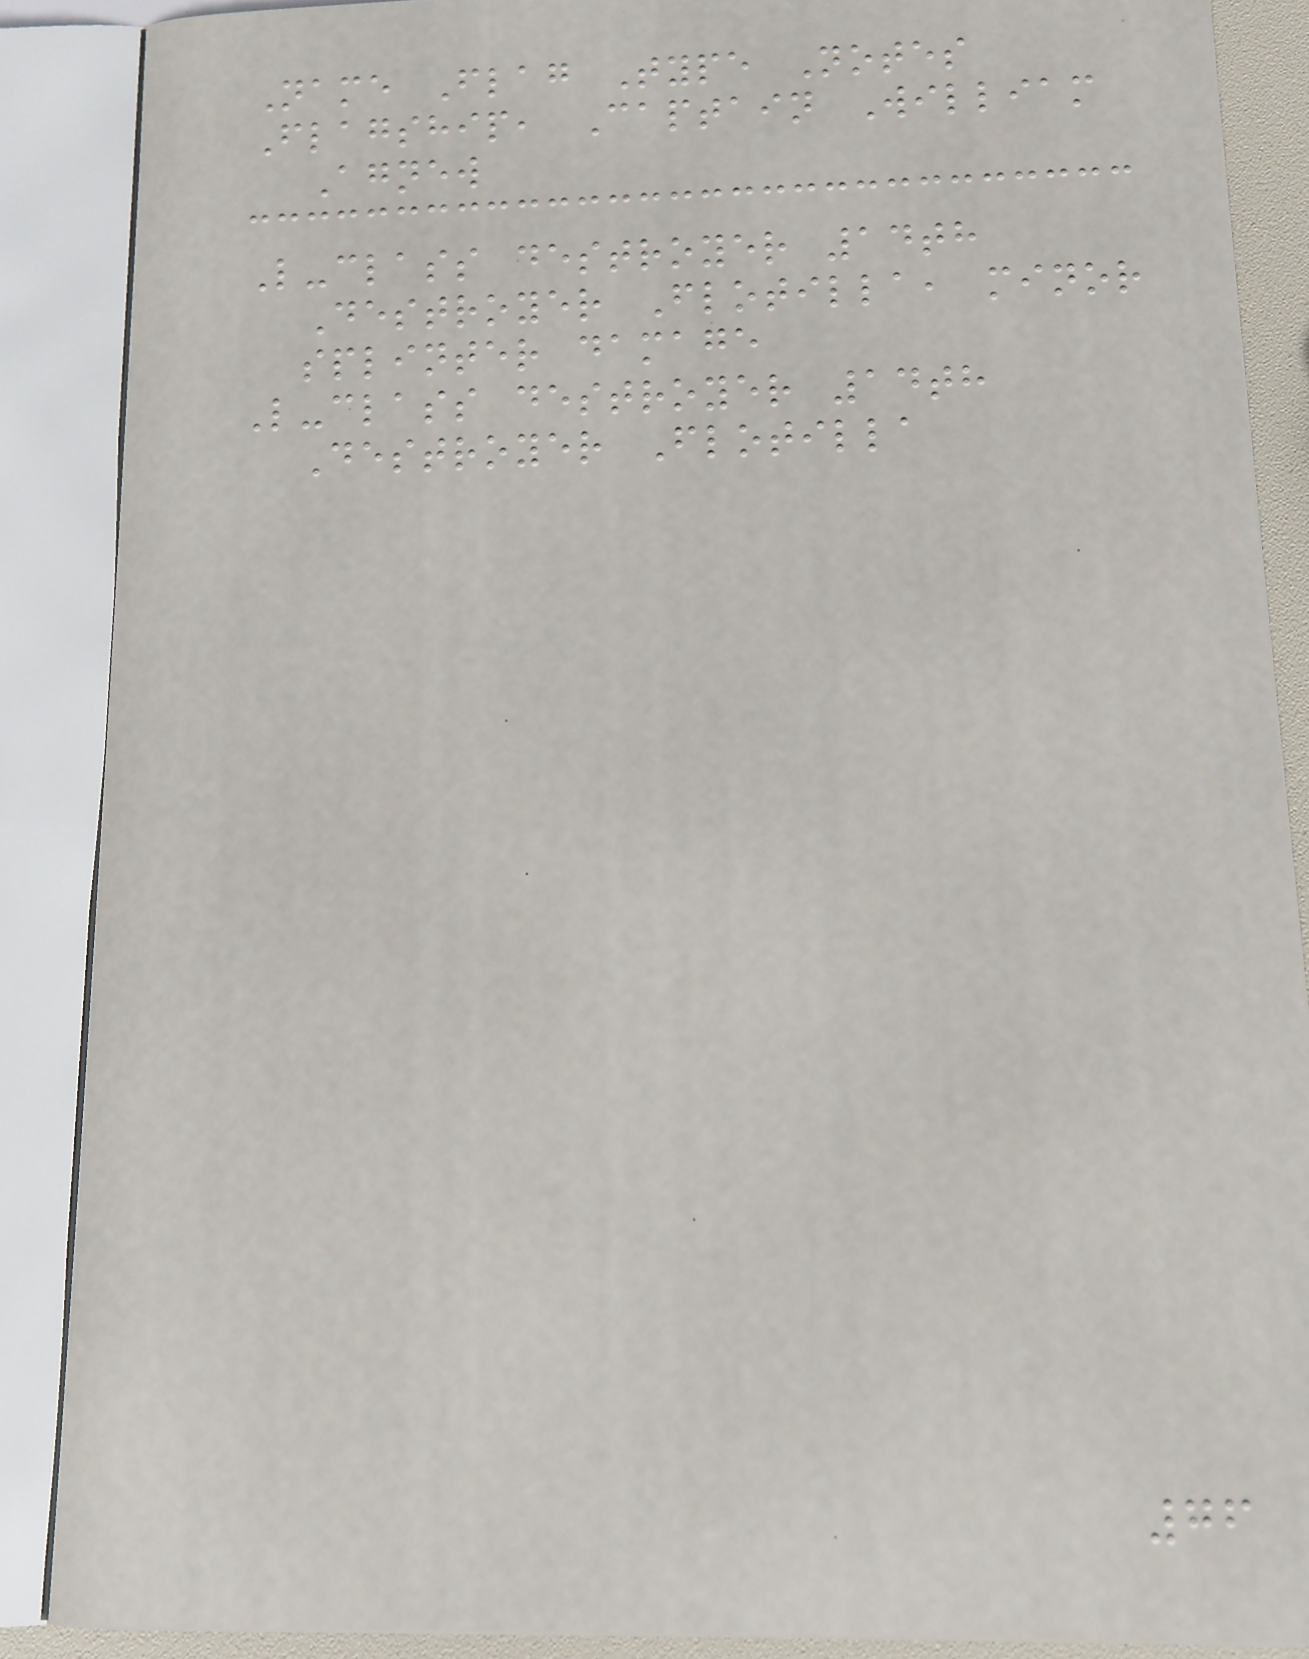Name Flag Type Notes
Flagship, Captain William
Agnew
L-class destroyer 14th
Destroyer Flotilla, minor
splinter damage
L-class destroyer 14th
Destroyer Flotilla
76
